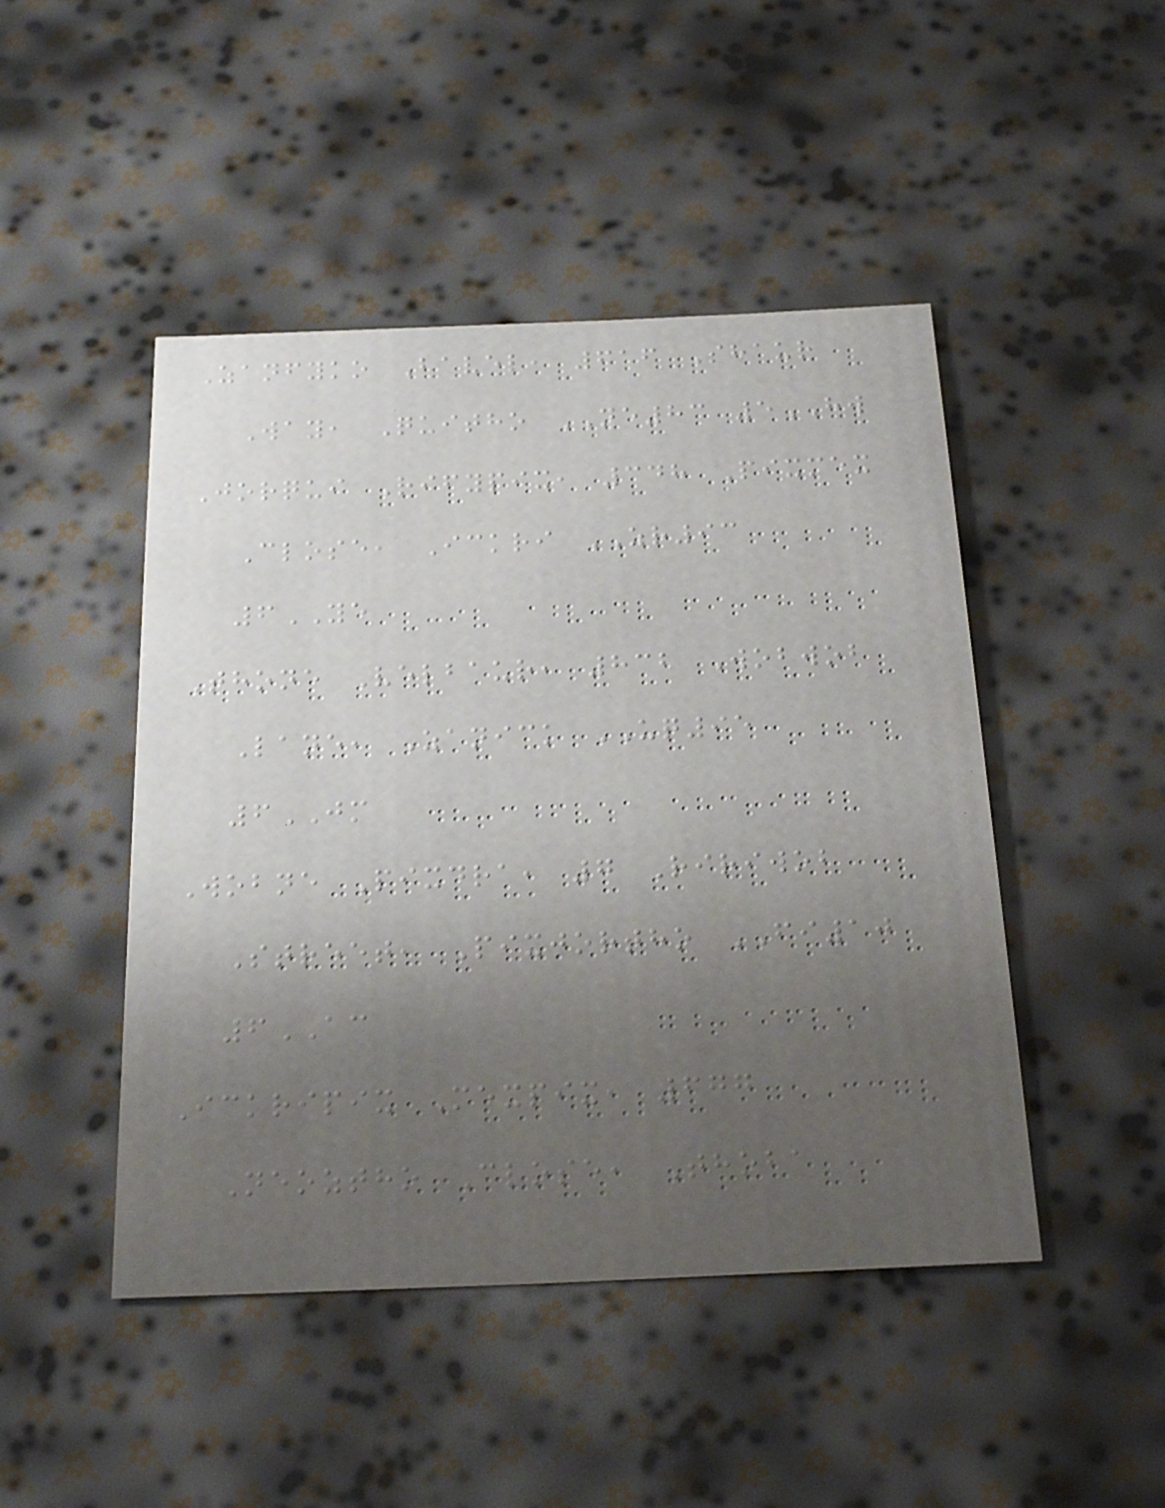Zanfyko Bavel, 616 Shaur
Way, Quitho NE83 5HW
Jorqui Rifypix, 348 Pixmex
Close, Ickri ZR93
6YE
Thone Velbaur, 832 Wobwob
Lane, Zanick UQ95
6JM
Wobne Pixdra, 7 Ririwob
Street, Pixjortho FI10
6AC
Ickripix Mexpix, 677
Neoztho Close, Thoba
